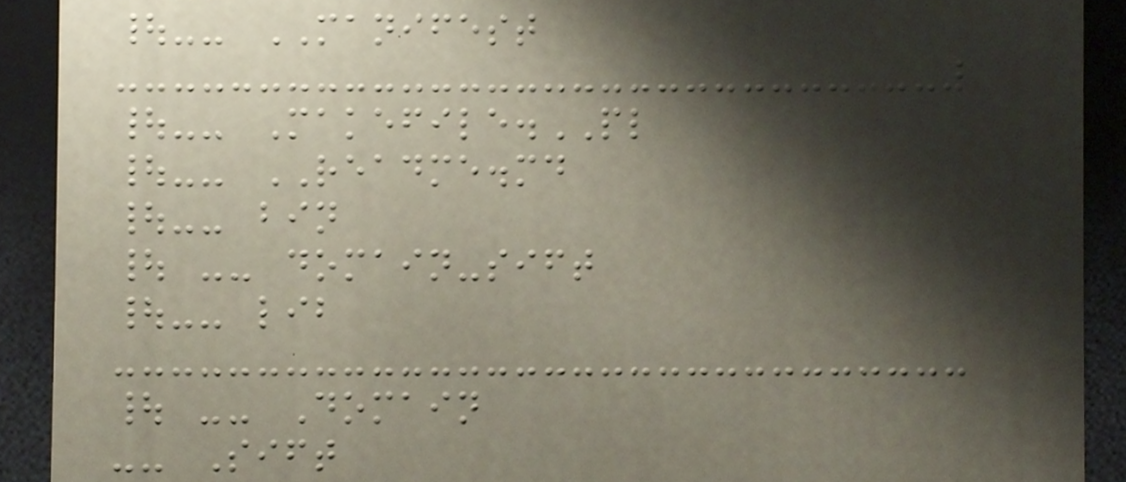|-- MANIFEST
|-- Makefile.PL
|-- README.md
|-- bin
| -- domain-sift
|-- lib
| -- Domain
-- Sift
